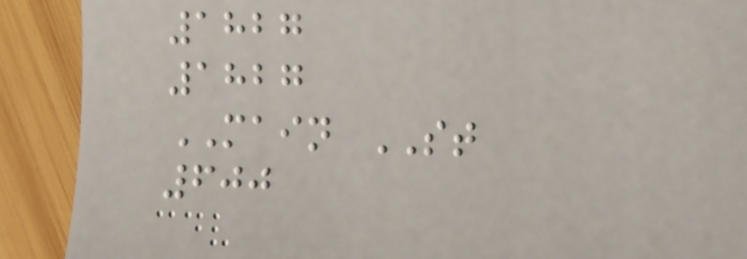1827
1827
MAIN ST
600
